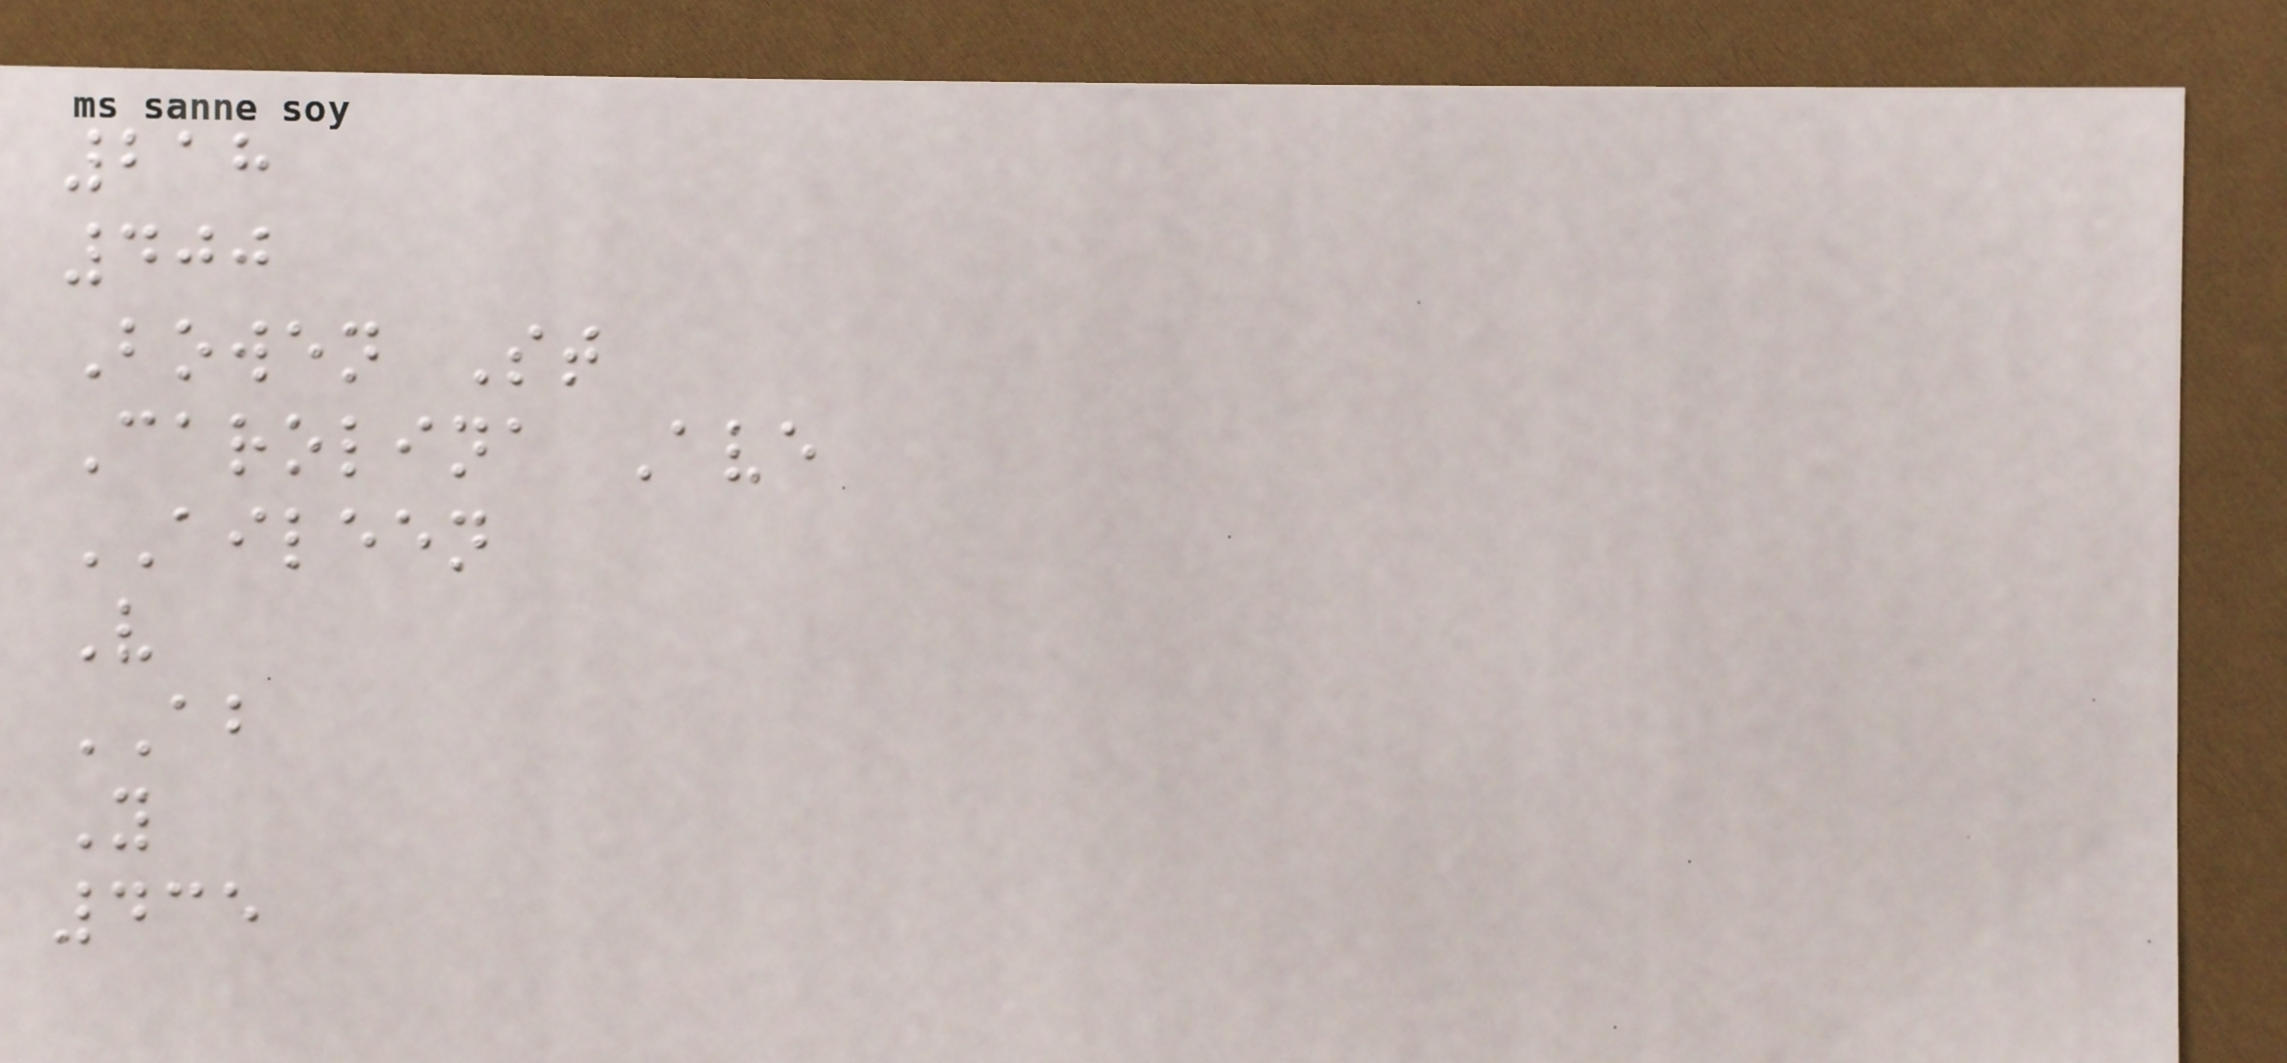218
400
Bowen St
Carolina Ave
AILEEN
V
AB
Y
435
